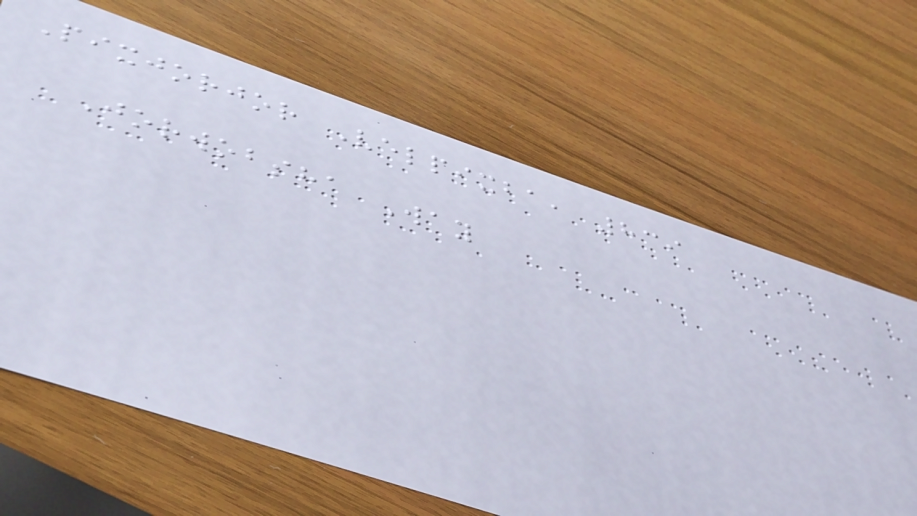Pixjorjor Velpixba, 839
Jorwobsha Way
